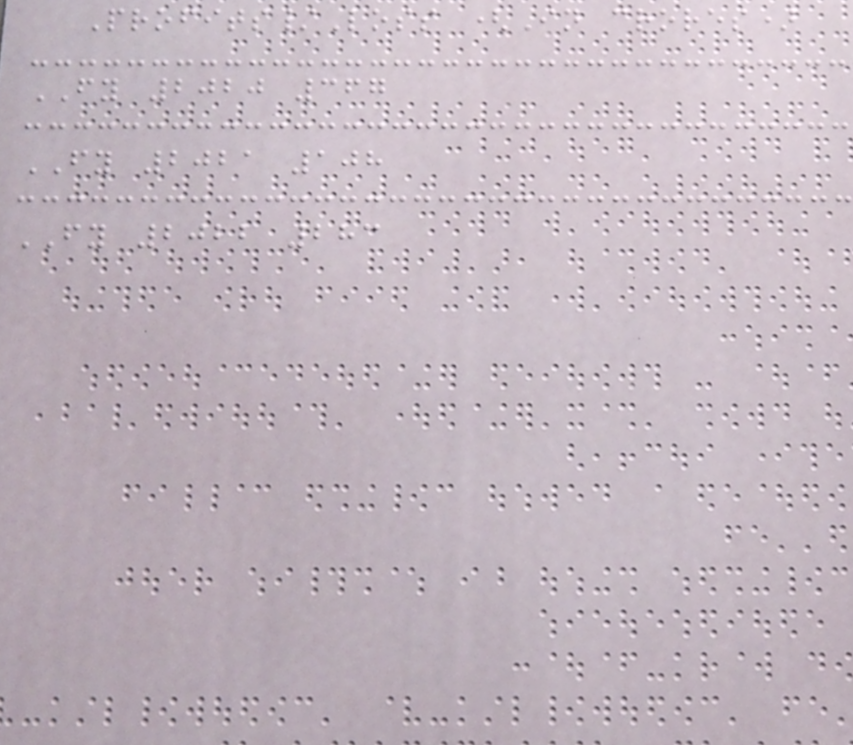Profits/Loss (In crores)
FY 2020 367
FY 2021 108
FY 2022 283
